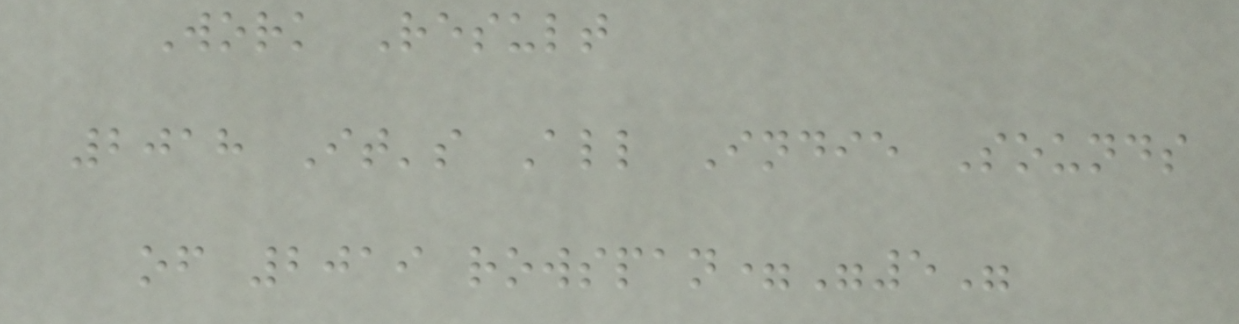Work Result
2018 It's All Indie Sounds
of 2019 rowspan="5"
